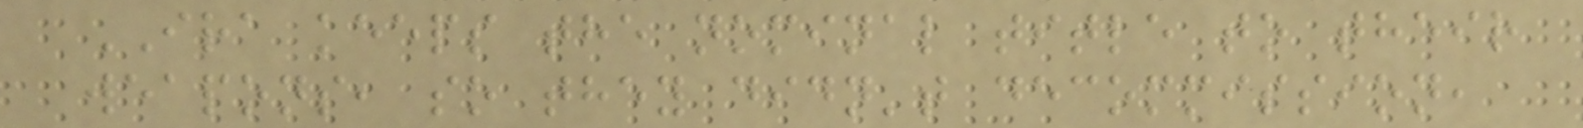IRA keeps the nominal title to their
weapons, so they didn't decommission,
